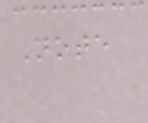Note
